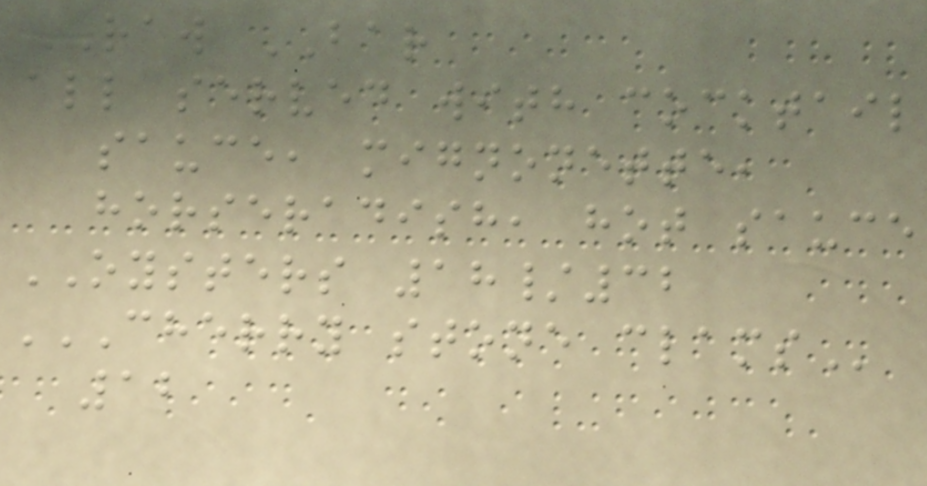RAW BAR
all served with cocktail
sauce, mignonette,
horseradish, hot sauce
OYSTERS 18/32
CHERRY STONE CLAMS
12
